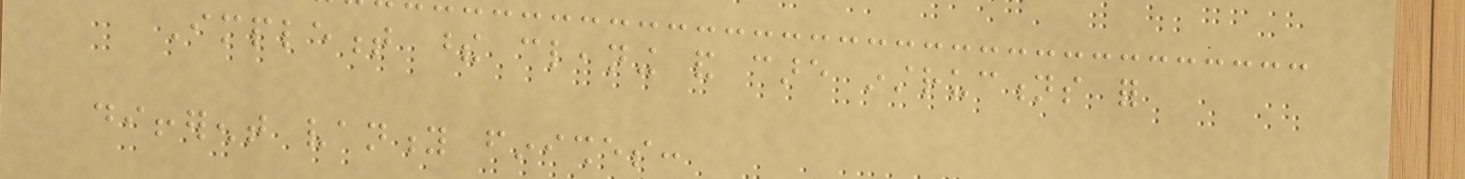Implement these cleaning and care instructions for
different vanity finishes:
